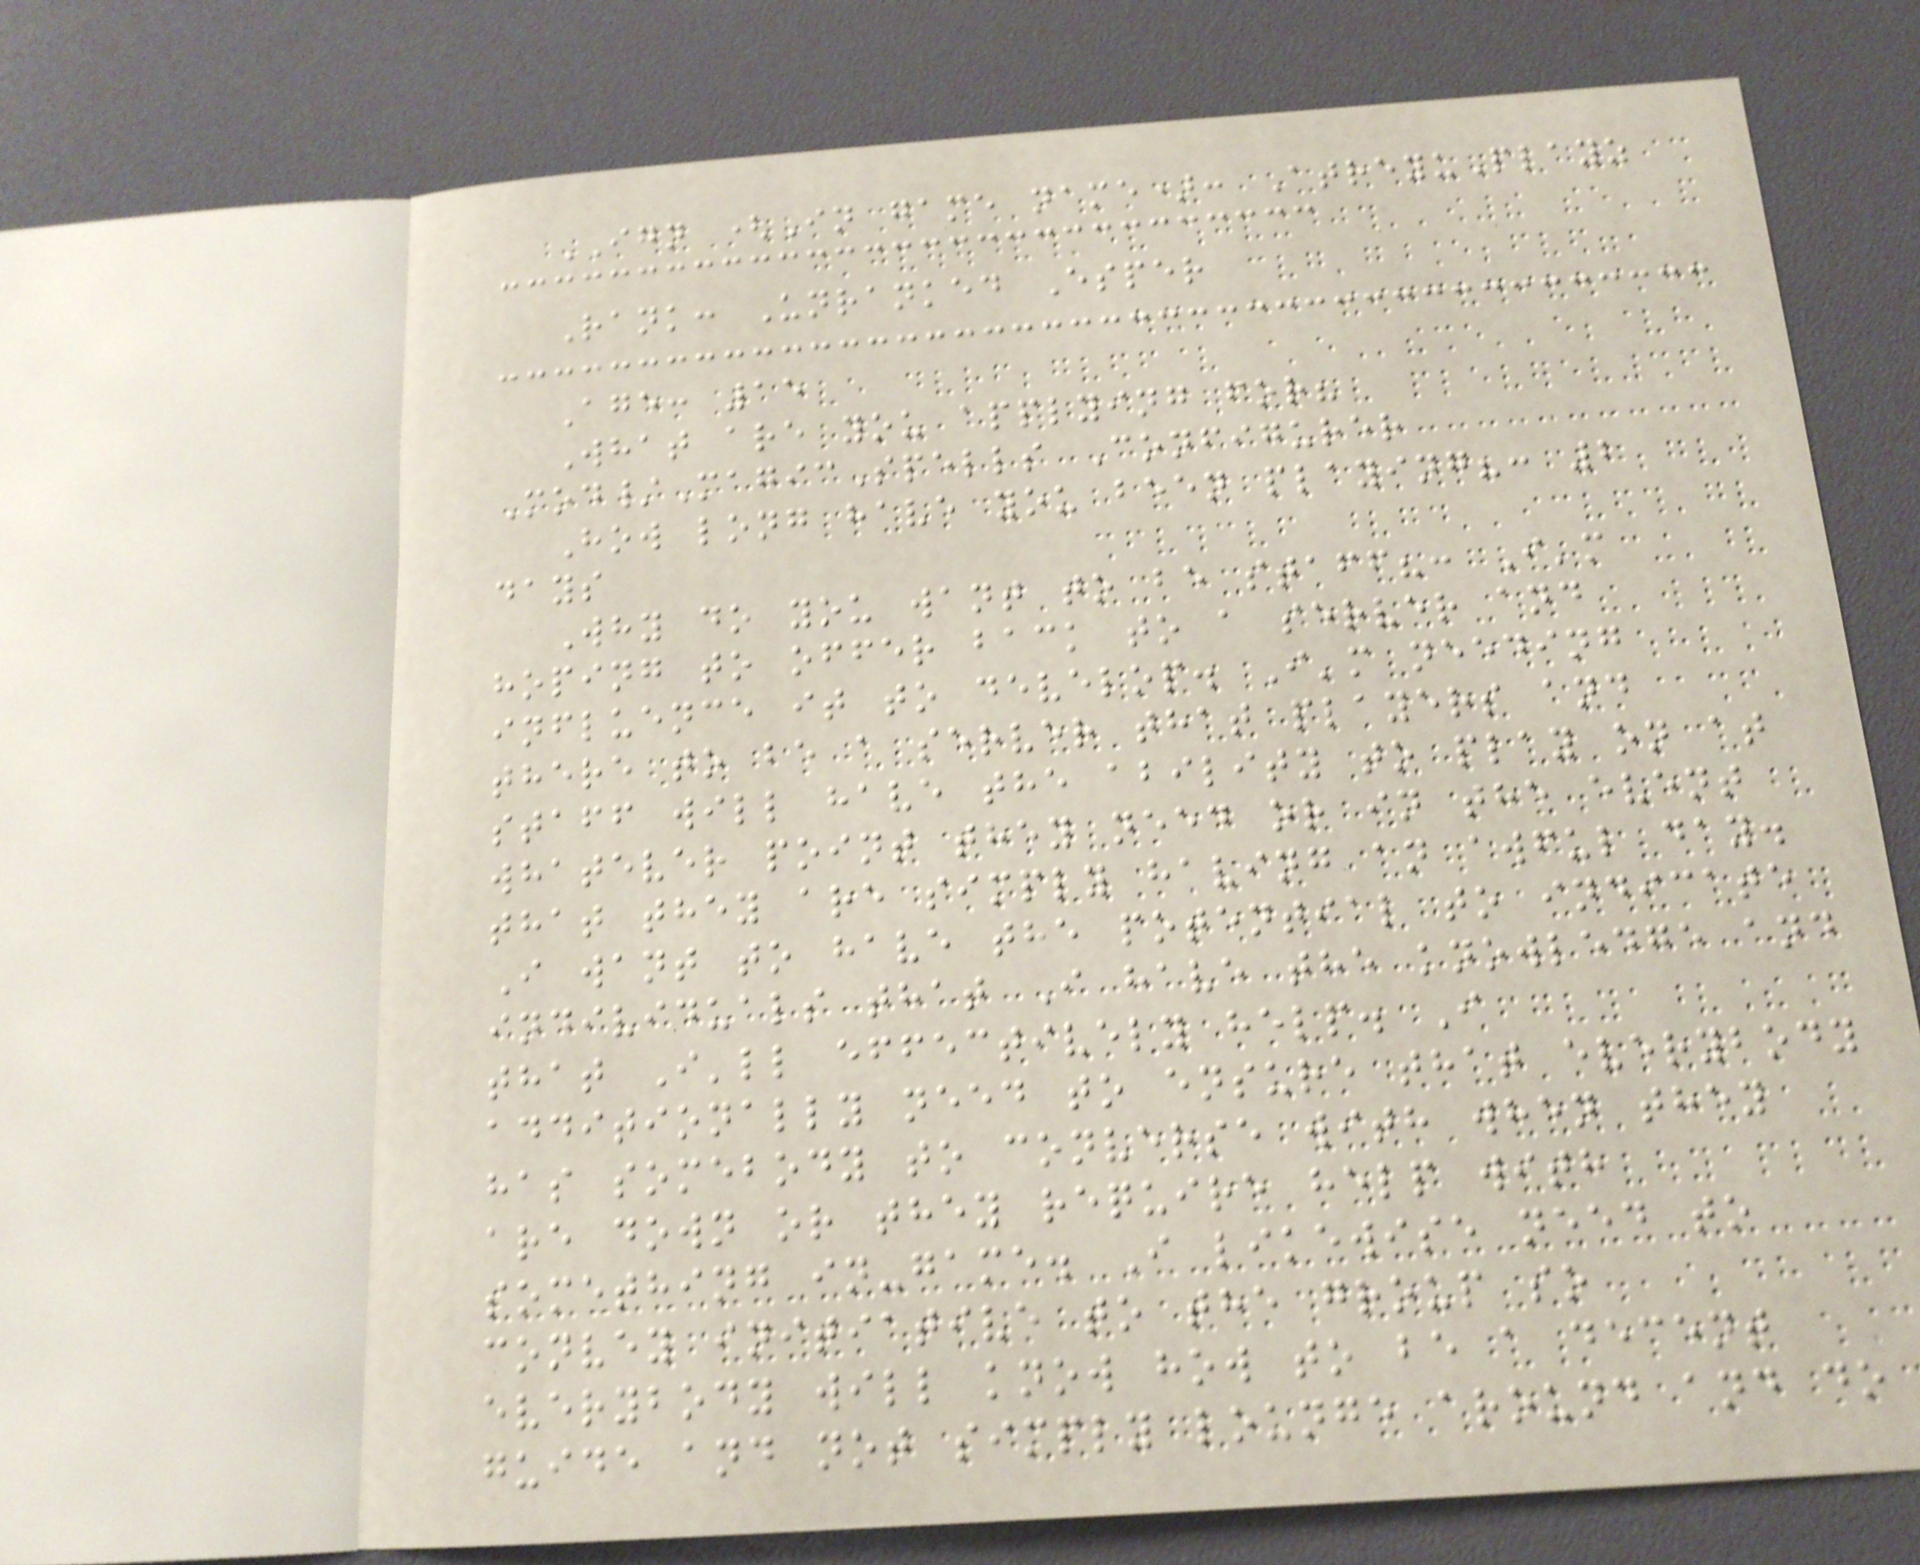IGN (In game name): AtreyuPlayz
Rank: Unranked Esper
Age: 15
What are you applying for?
Mod/MagicSpells Configurer
How long have you been playing?: 2
days
Why do you want to be staff?: I'm
hoping to offer back to a server and
influence it to develop. I'm needing
there to be a server that players and
staff will have the ability to play on at
whatever point they need or in the event
that they are simply having an awful day.
I want to have the potential to indicate
individuals that I have the knowledge and
that I'll effectively help. I
additionally need to ensure that everybody
has somebody to converse with when they
are down or they require help with
something in-game. I likewise need to
convey initiative to the group so
everybody will know how to be a decent
guide and not simply lounge around and do
